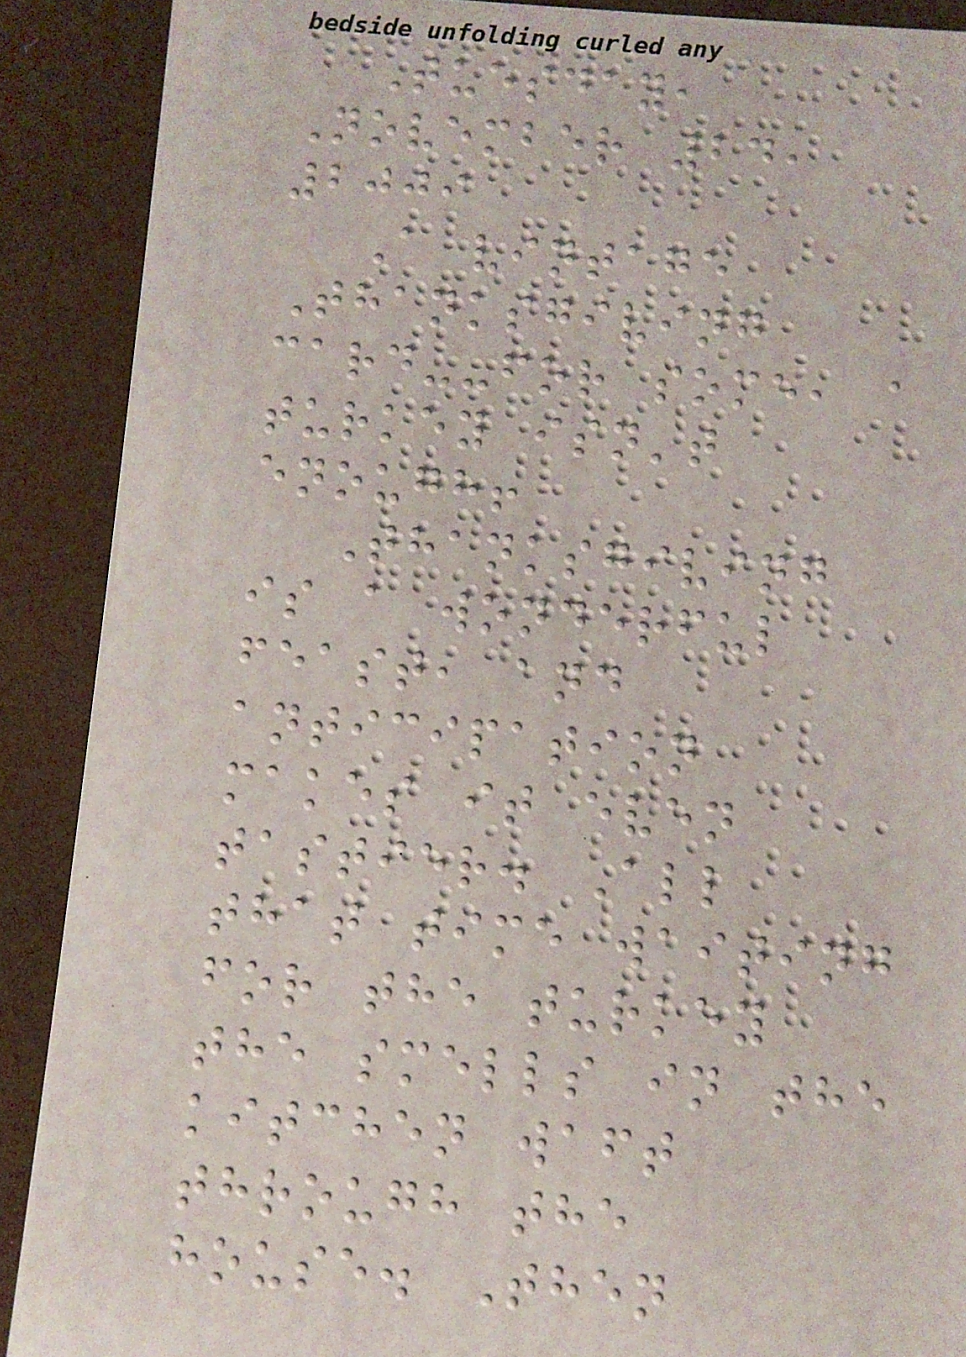Tuesday,
November 24,
2009
A vintage
Thanksgiving
card--for some, a
turkey isn't
enough!
Thanksgiving
is a wonderful
feast, and
anticipation
makes it even
tastier. All
that time waiting
for the turkey
the smells in the
kitchen waft
through the
house. Then
